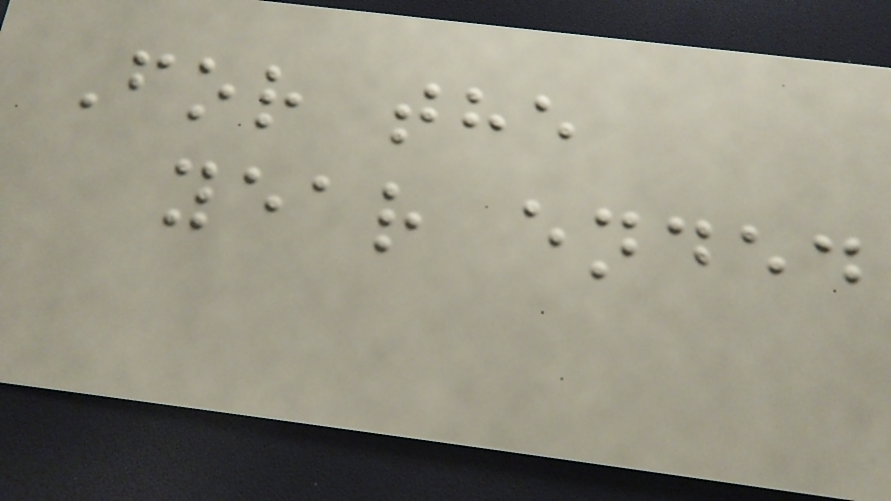For the
year ended
